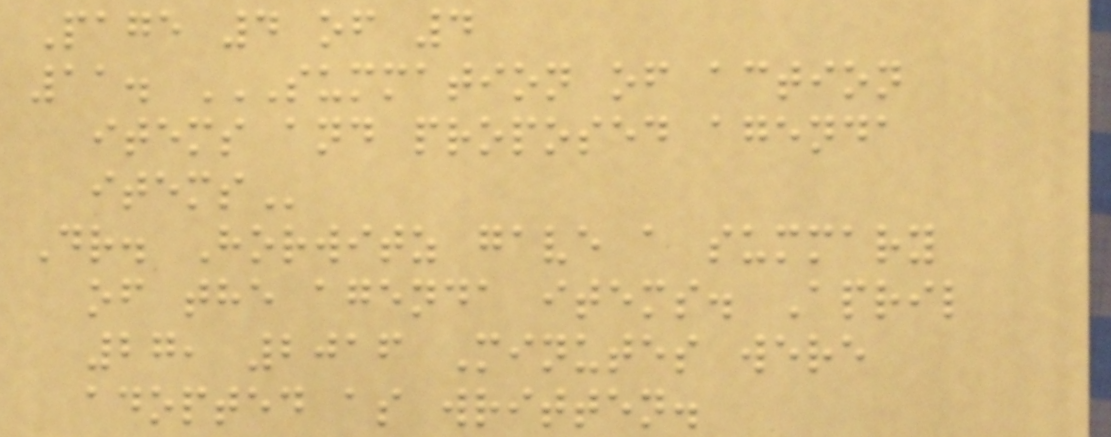Page 4 of 4
11. SUMMATION OF ACTION
ITEMS AND PROPOSED AGENDA
ITEMS
Dr. Horwitz gave a summary
of the agenda items. April
27, 2016 Minutes were
adopted as written.
